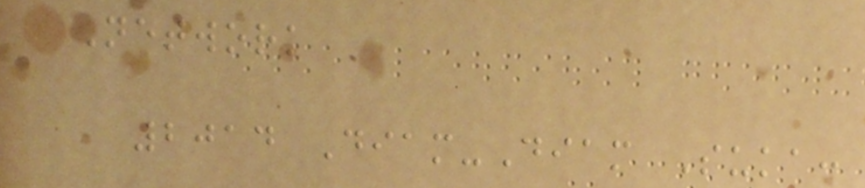Network
2014 Diam-Diam Suka:
